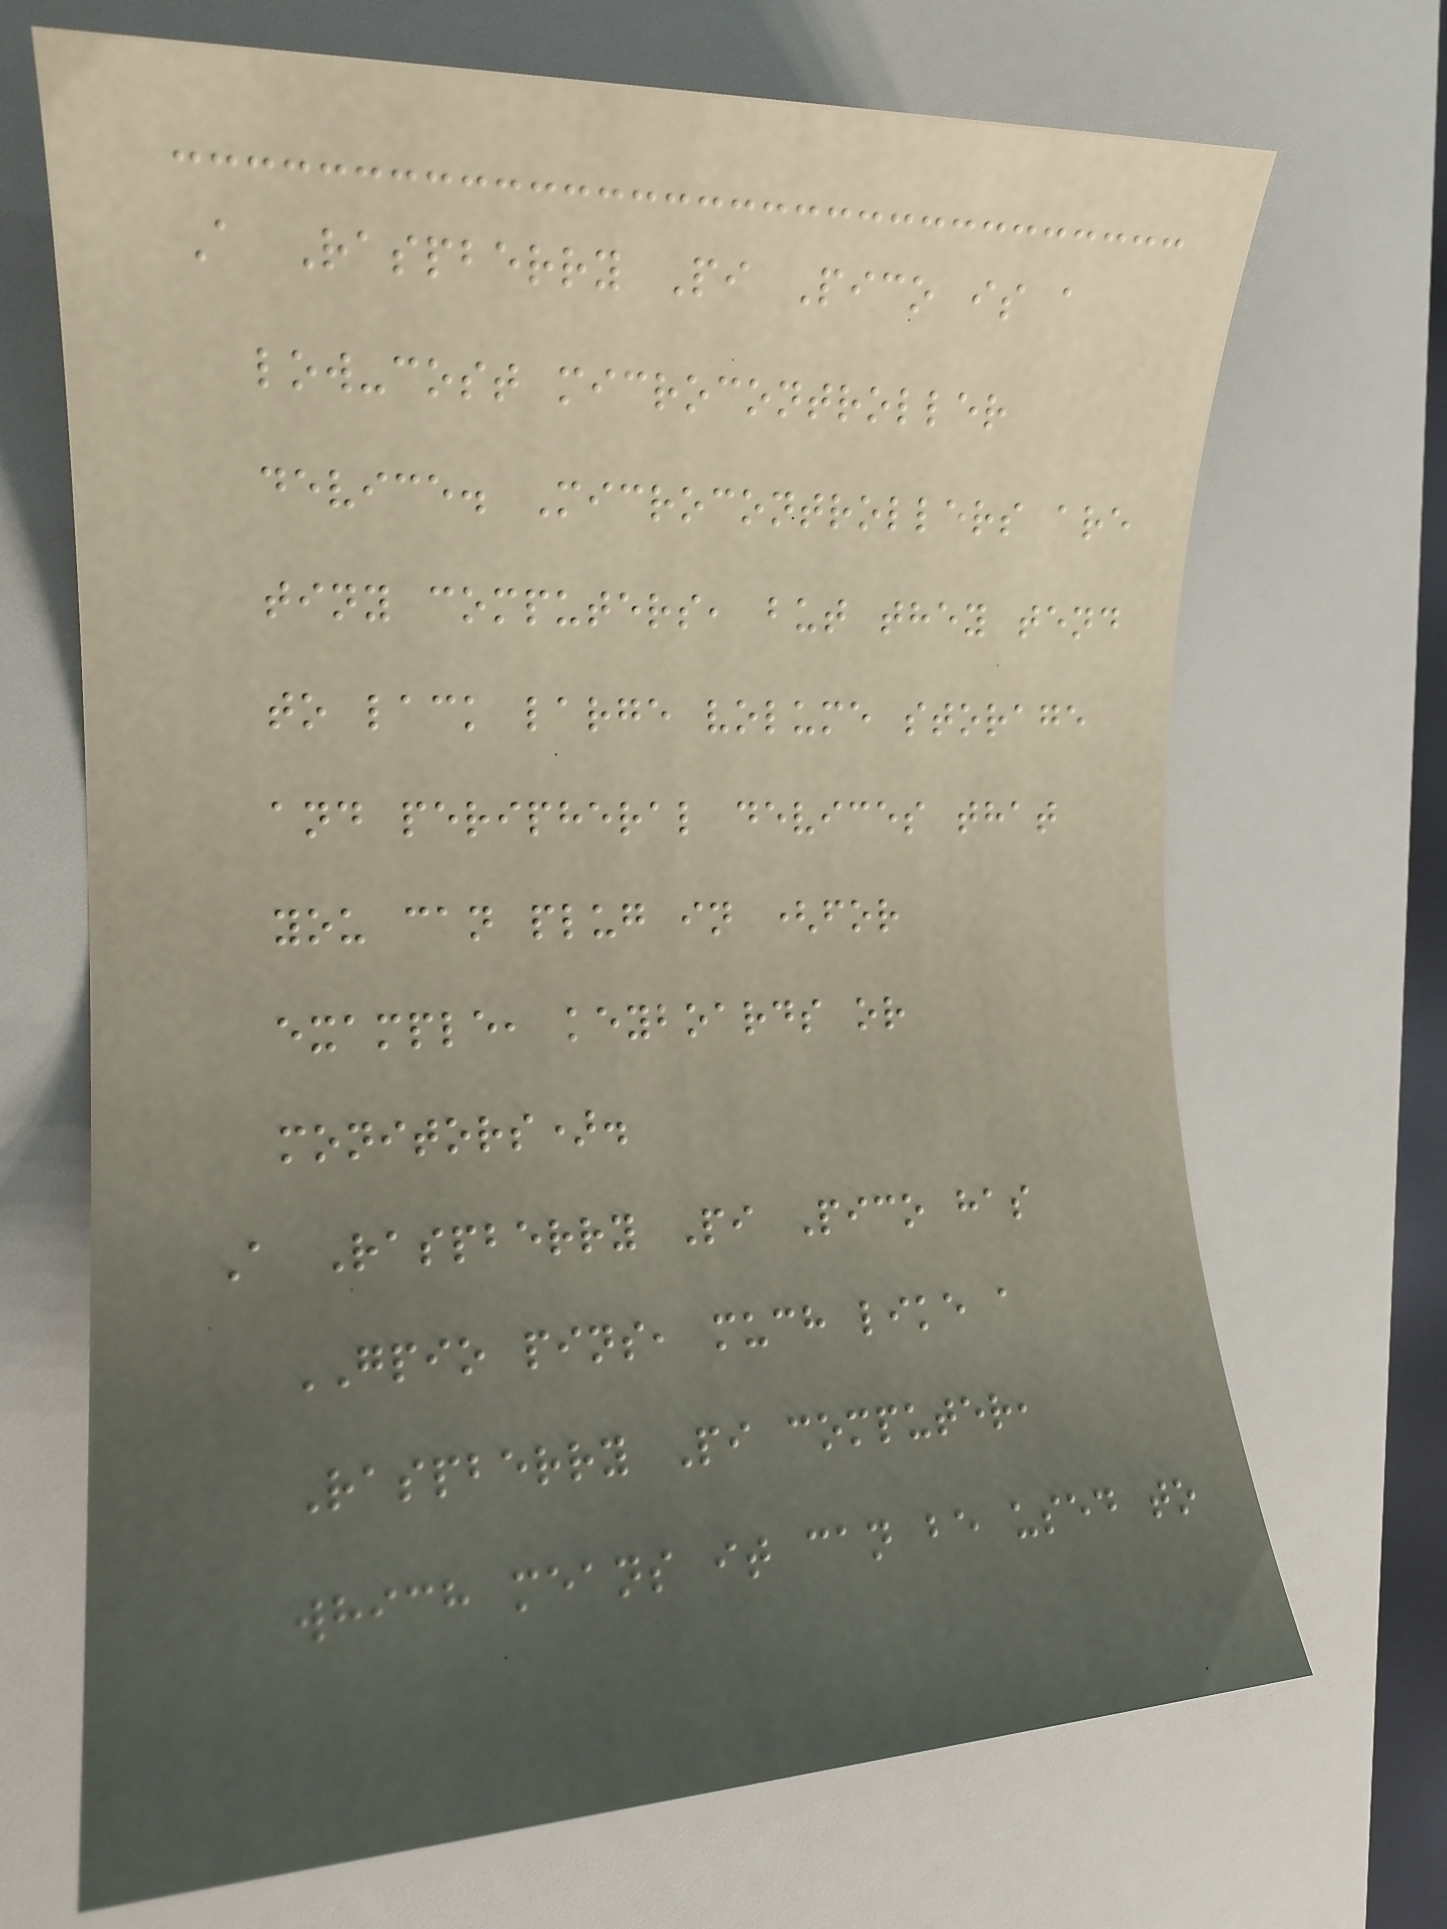A Raspberry Pi Pico is a
low-cost microcontroller
device. Microcontrollers are
tiny computers, but they tend
to lack large volume storage
and peripheral devices that
you can plug in (for
example, keyboards or
monitors).
A Raspberry Pi Pico has
GPIO pins, much like a
Raspberry Pi computer,
which means it can be used to
